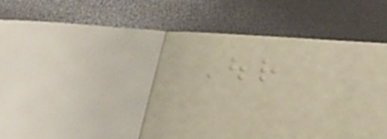Our
